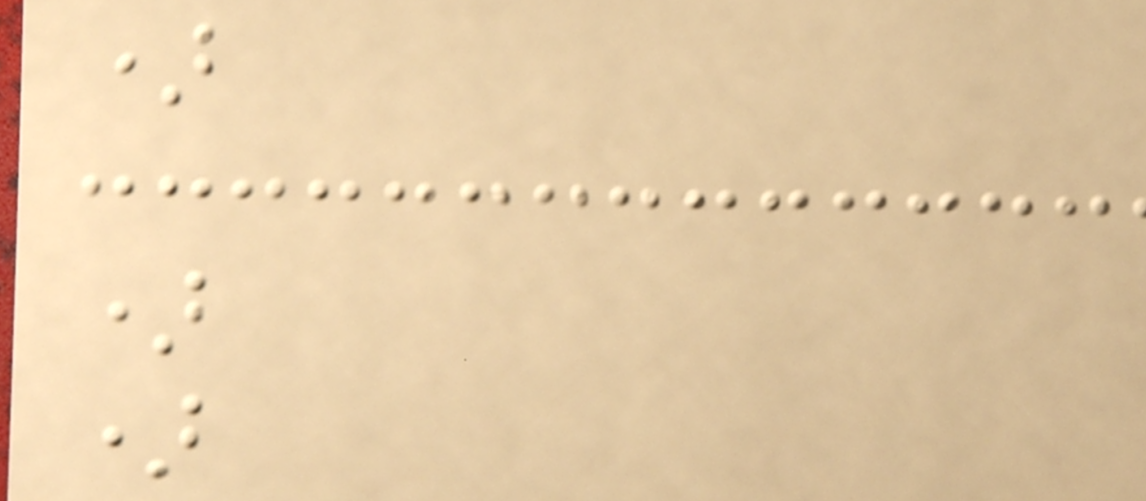)
)
)
